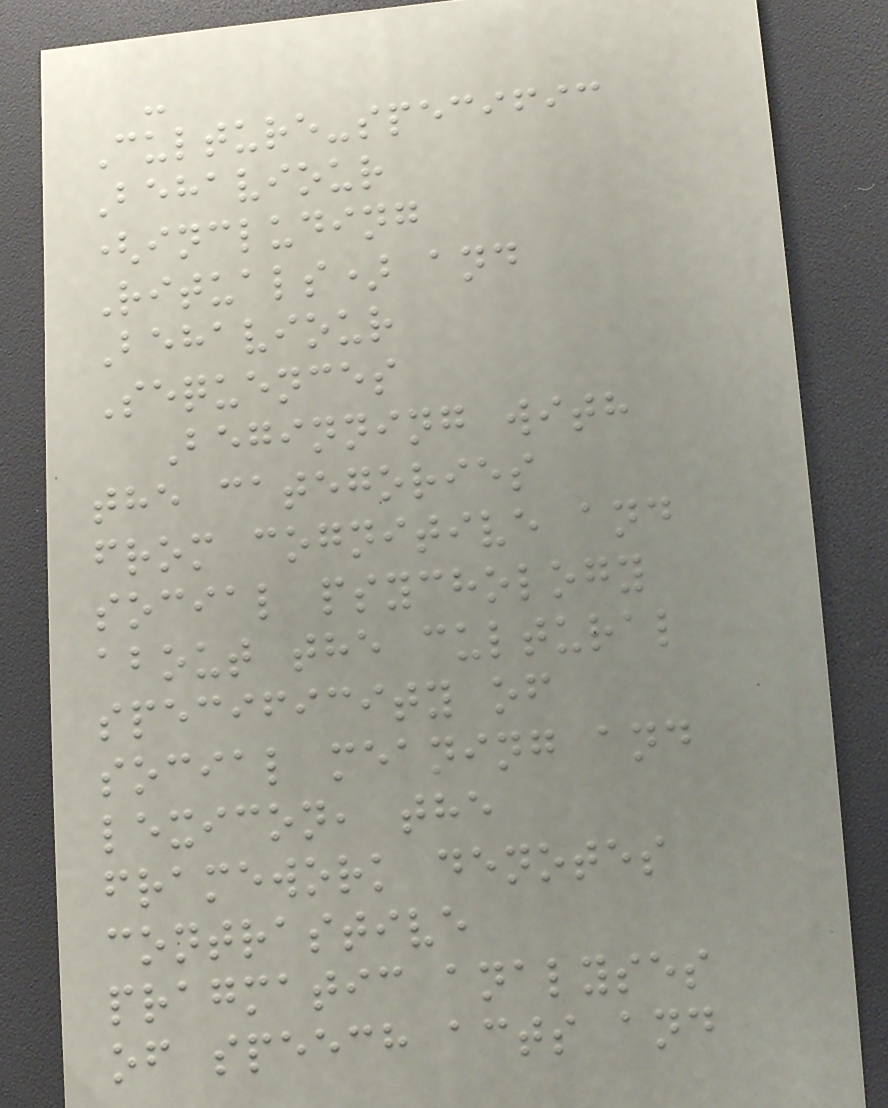-
Culture-specific
Behaviour
(including
Rituals) and
Behaviour
Sequences
Beginning with
the categories
from cognitive and
social psychology
about the cultural
specificity of
social meaning and
lexicon, the
framework denotes
contrastive
pragmatic analyses
of speech acts and
